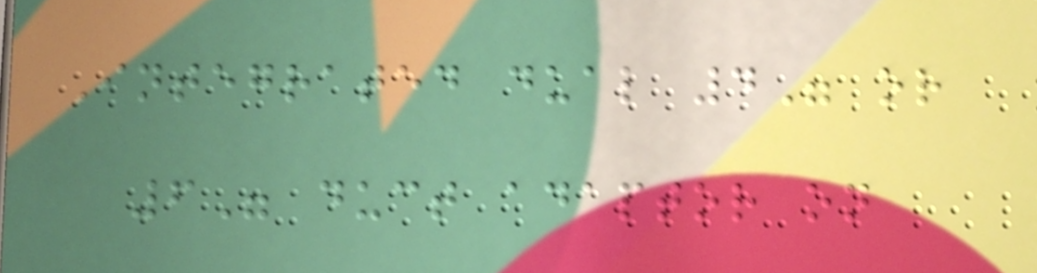Integrated dual 4" or
6" duct adaptor on
